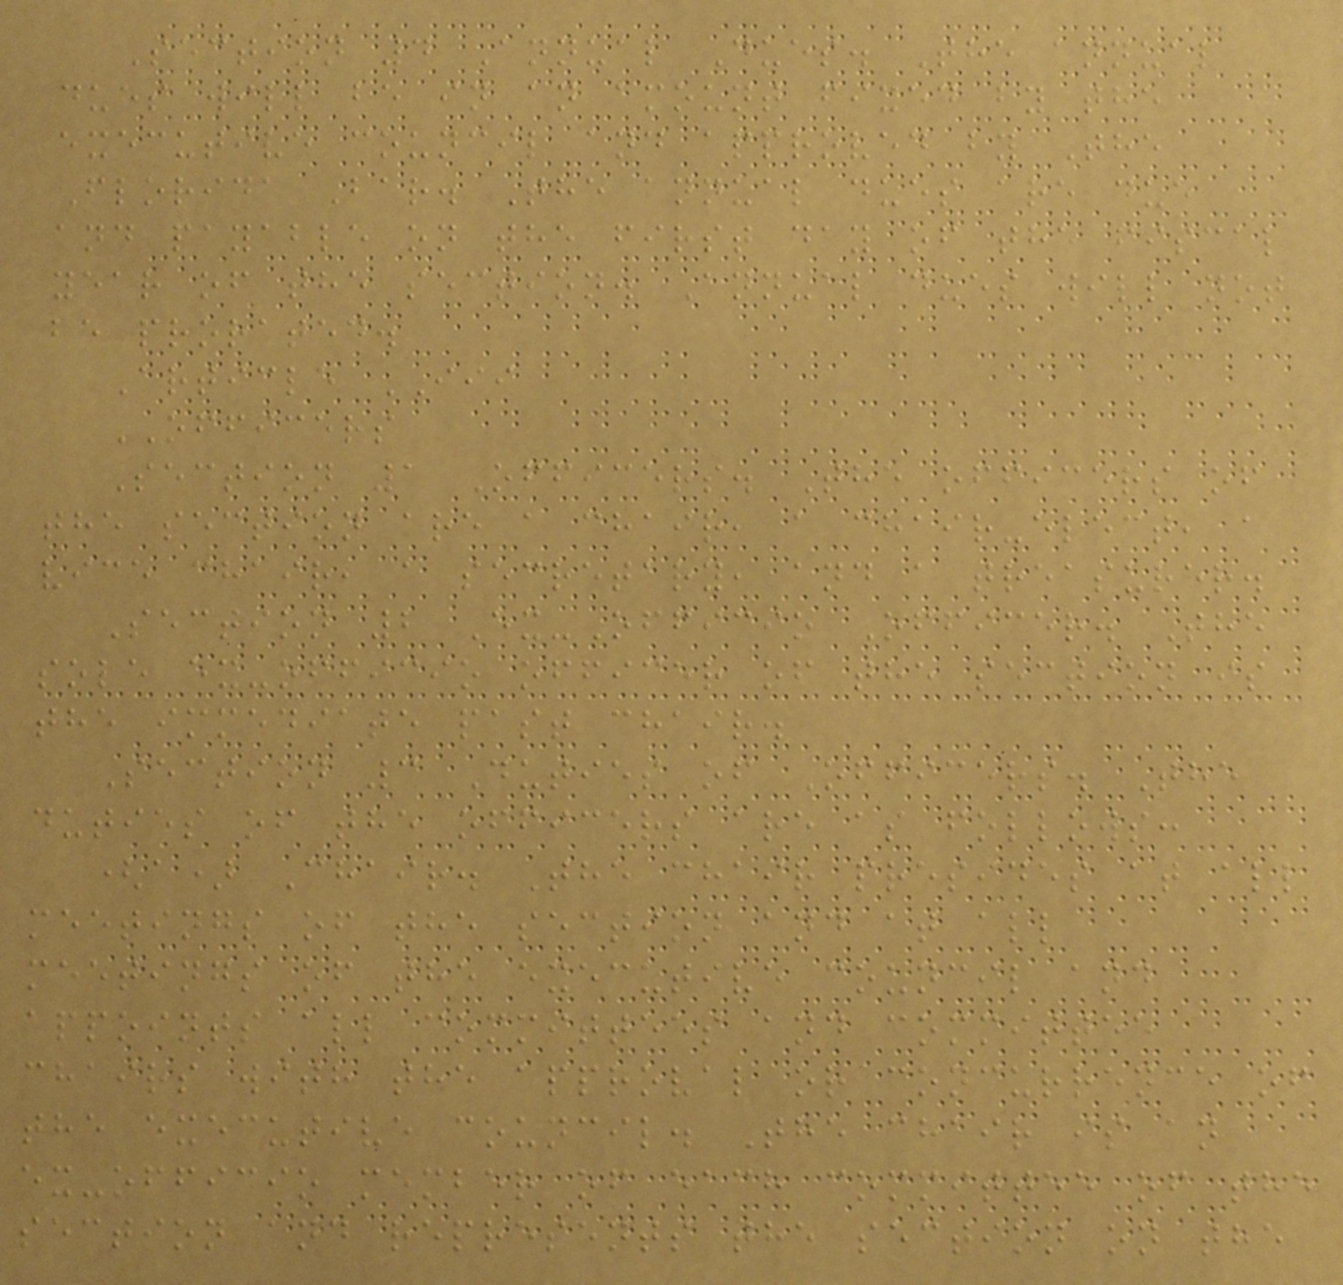Section 4 Annual Dues. The annual
dues will be in an amount fixed by the
executive council and approved by The
Florida Bar. The annual dues are due
and payable on the first day of the fiscal
year of the section. Annual dues will not
be prorated.
Article III
OFFICERS
Section 1 Officers. The officers of
the section are a chair, a chair-elect, a
vice chair, a secretary, and a treasurer.
Section 2 Ex-Officio Officer. The
sole ex-officio officer of the section is
the immediate past chair.
Section 3 Duties of Officers. The
duties of the officers are as follows:
(a) Chair. The chair presides at all
meetings of the section and at all
meetings of the executive council and
appoints all committees and committee
chairs with the approval or concurrence of
the executive council. The chair is an
ex-officio member of each committee of the
section and represents the section on the
